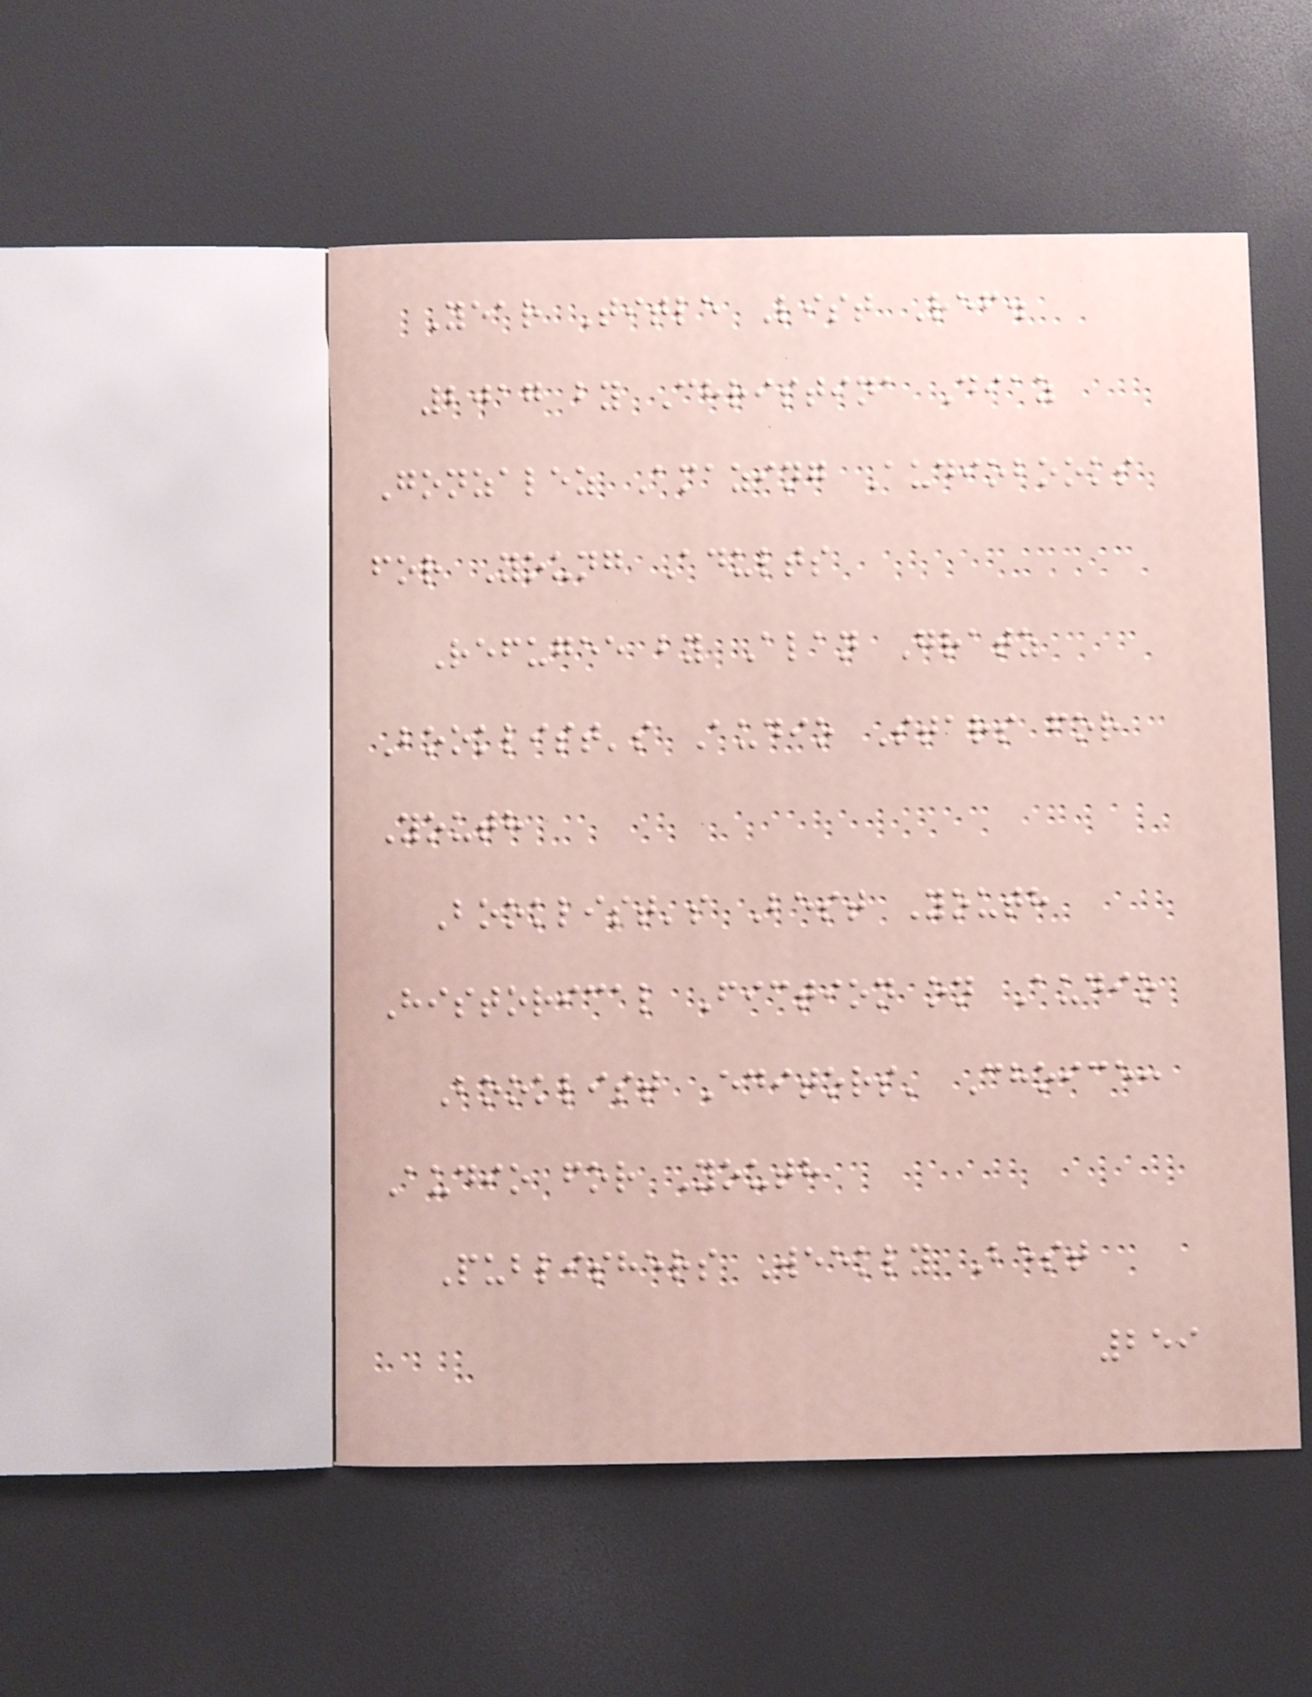Year Title List Ref.
2017 by Christina Diaz
Gonzalez Amazing Audiobooks
for Young Adults
Refugee by Alan Gratz
Booklist's Audio Stars for
Youth
Booklist's Best Youth
Historical Fiction on Audio
Booklist Editors' Choice:
Audio for Youth
Publishers Weekly Best
259
